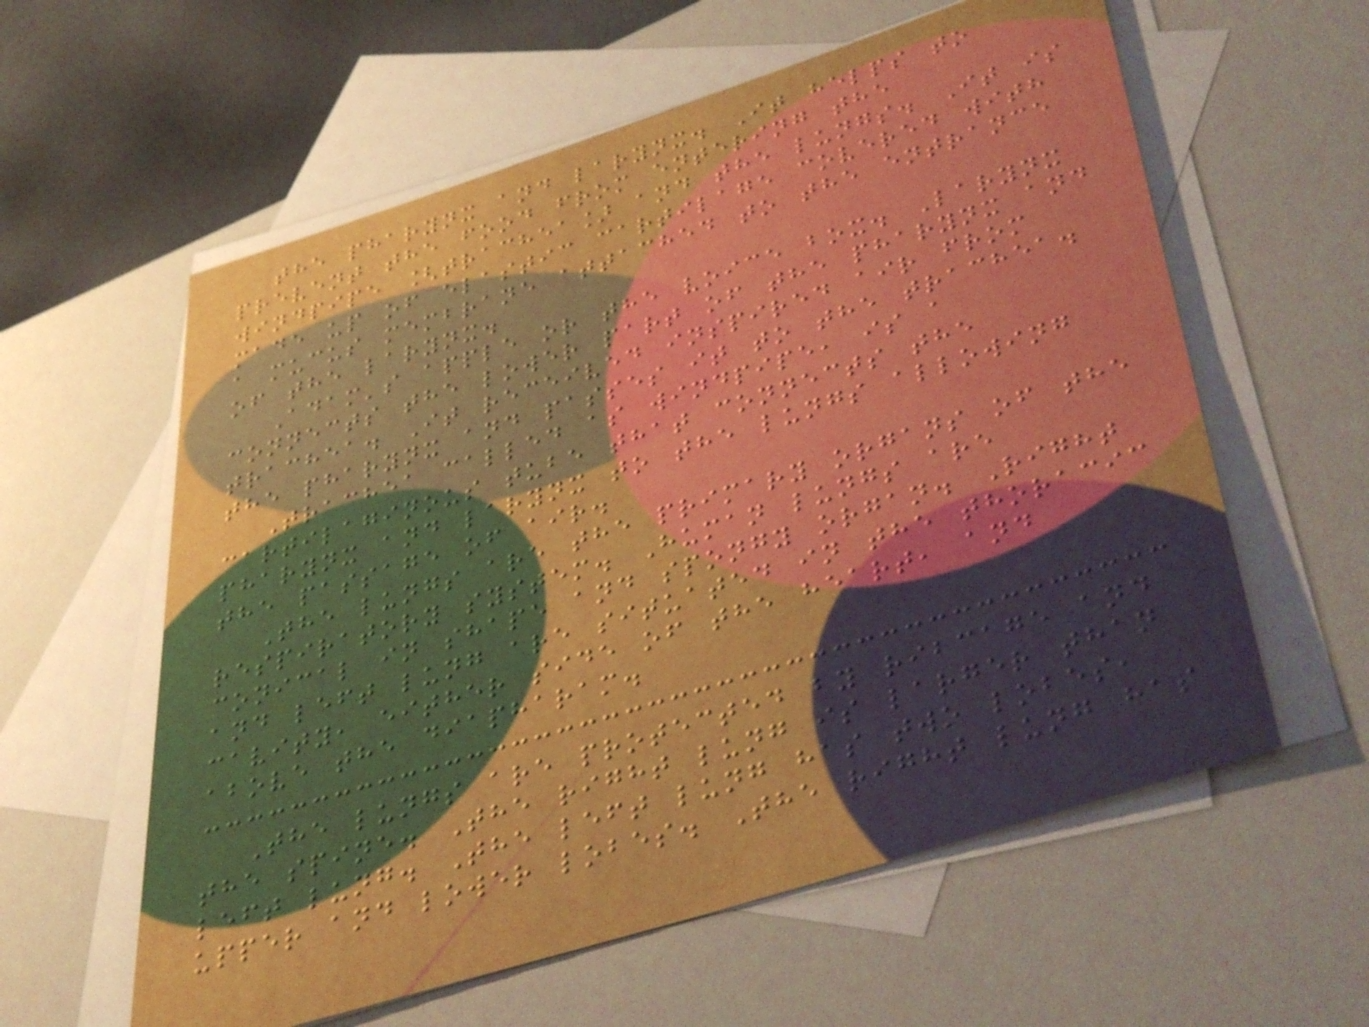the pharynx and larynx. It helps to
prevent the food from entering the
windpipe [trachea] and the lungs. It is
made up of elastic cartilage covered with
a mucus membrane attached to the entrance
of the larynx.
Adam's apple or the voice box. Larynx
connects the lower part of the pharynx and
trachea. It received inspired air from
the pharynx and passes it to the trachea.
Trachea called as windpipe, is a
cartilaginous tube that connects the
pharynx and larynx to the lungs allowing
the passage of air.
The lungs are the primary organs of the
respiratory system. Human lungs are
conical in shape and spongy organ. Right
and left lung are situated in the thoracic
cavity, either side of the heart, and
above the diapharam.
The lungs are protected by ribcage and
the spine. The right lung is larger than
left lung. The left lung has two lobes,
upper and lower lobes. The right lung has
